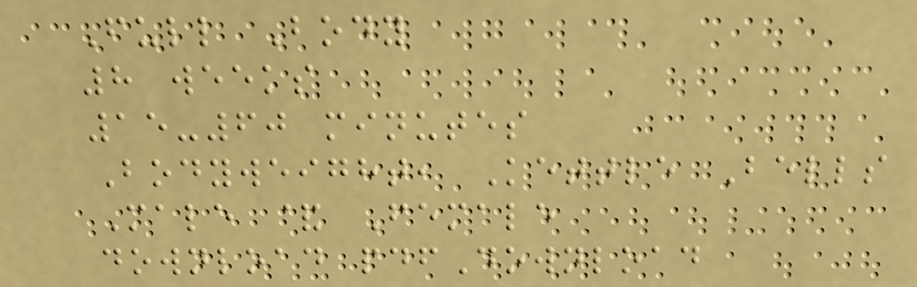Full Body
8 weeks
15-60 minutes
Bodyweight, Kettle Bells
Male & Female
download pdfDownload
